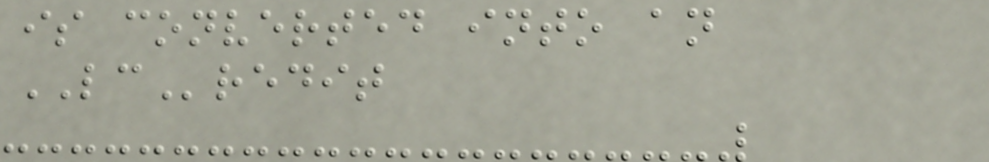is converted into an
LCredit
